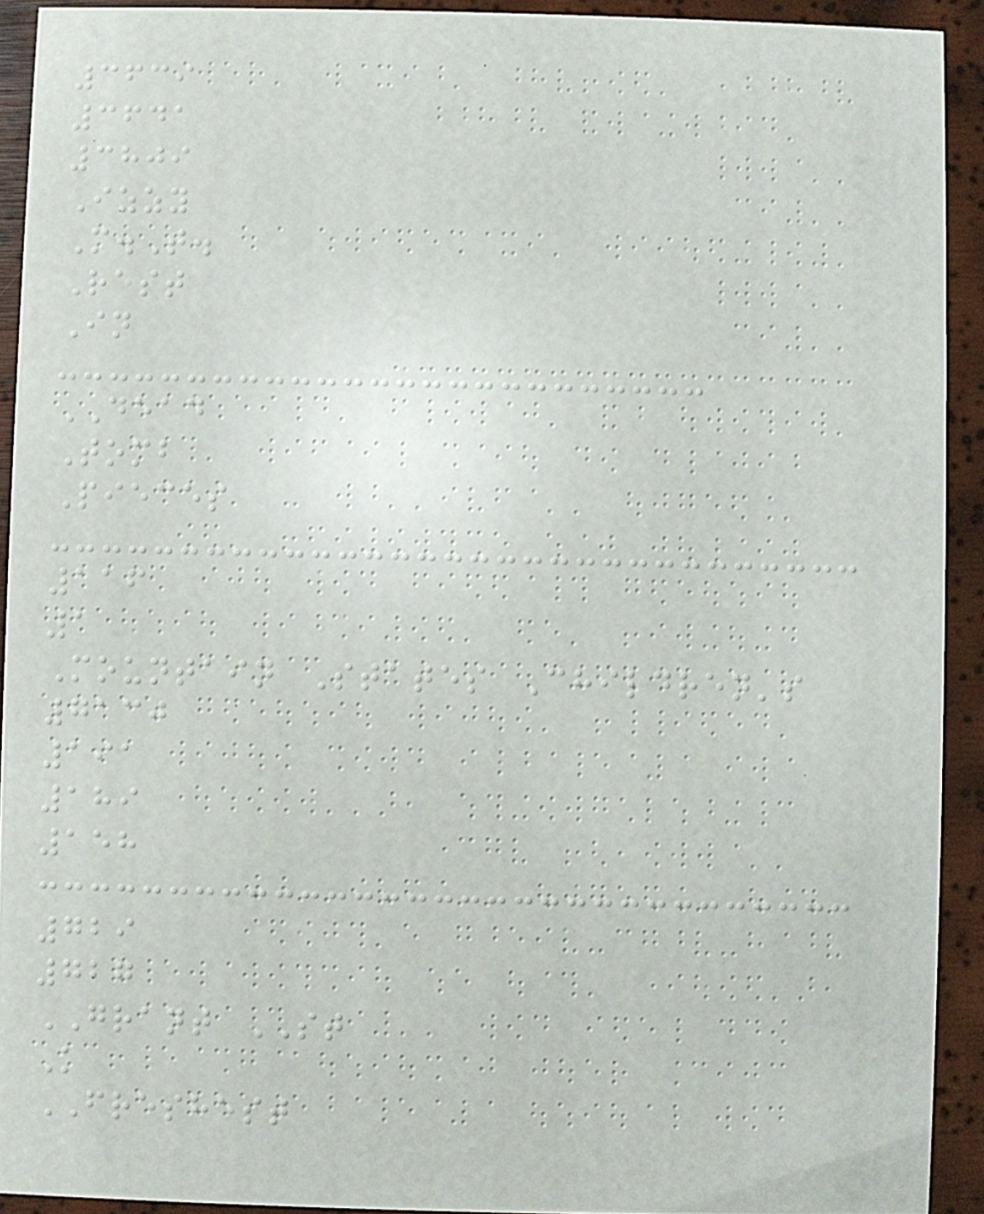3639
3641
3809
Izzy
M.T.
Rest
In
DEAD
Tomb
Pieces
116
1
Mountain States Children's
7130
191
189
158
729
727
GRANT ST
K
FRESHEST
